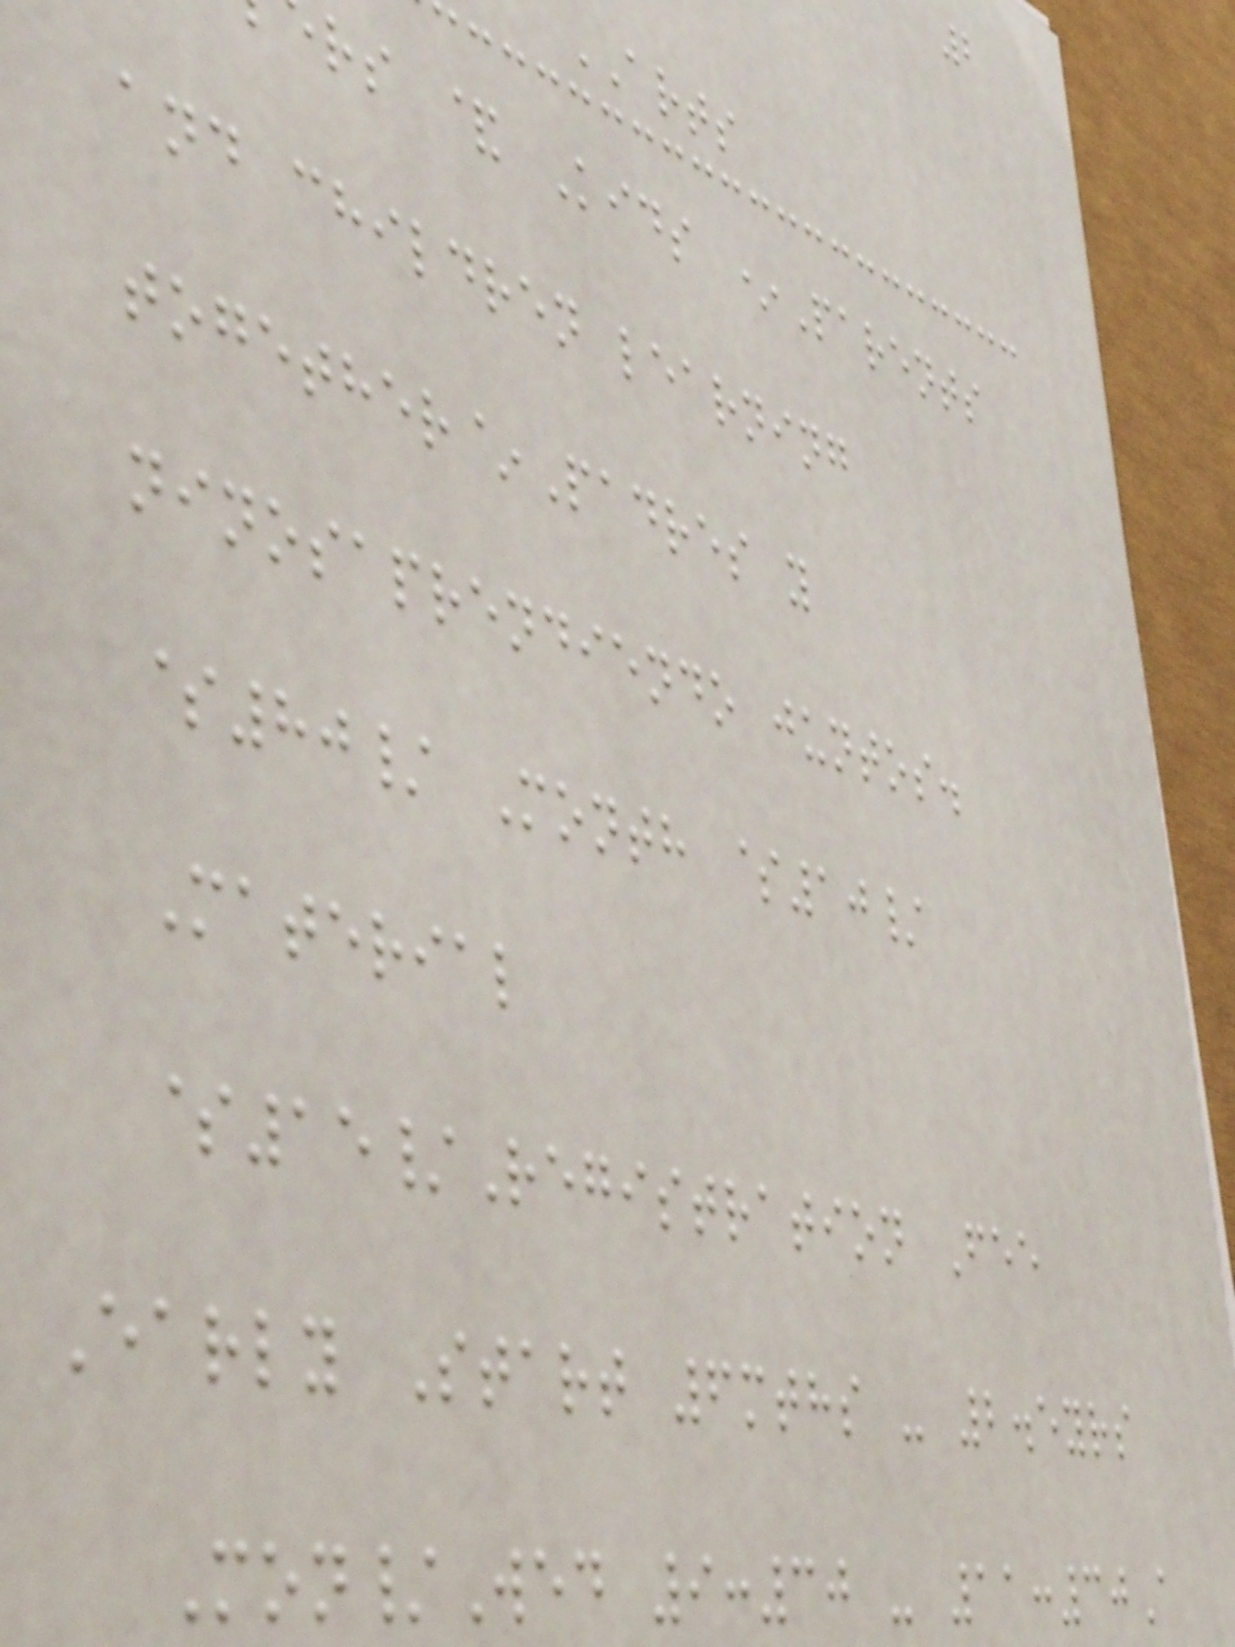2
ARTS
rs & Kids *Parents
and children learning
together~Padres y
ninosaprendiendo juntos.
$80/ Month $10/
Material
$15/Registration Fee
Early Start 6mths - 2.5yrs
Mon/Wed 9:30 - 11:30A
